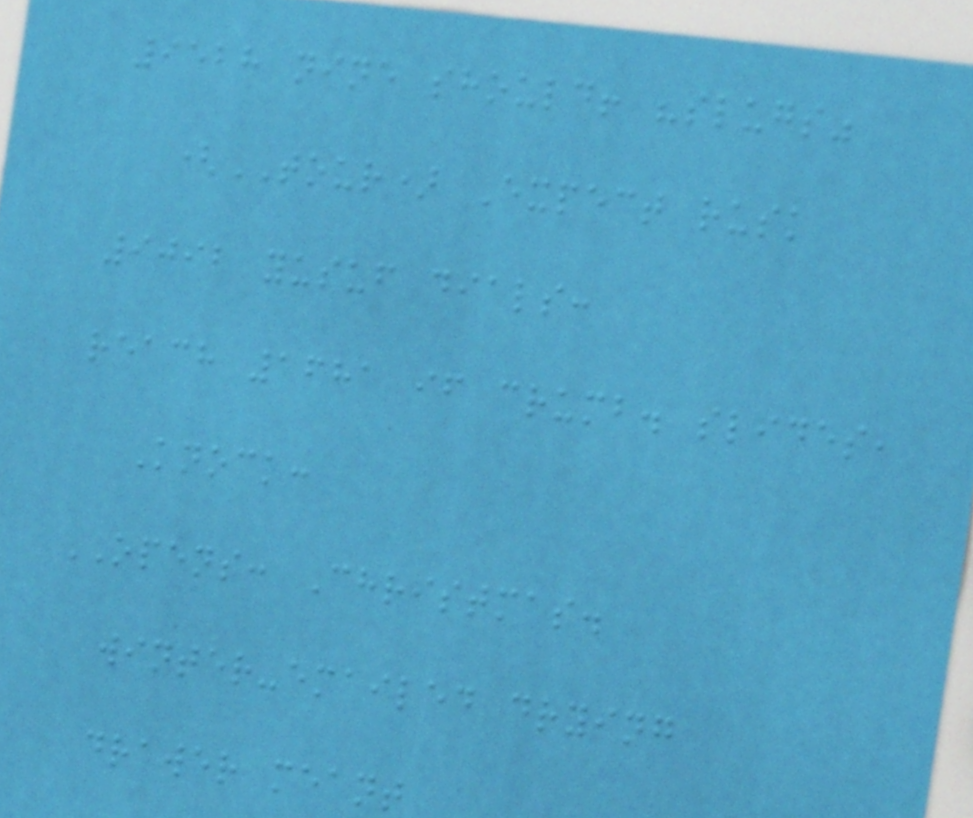9528 nine should! "slugs"
(TOUR) Expect rusk
9092 yusuf dials:
reach 1681 if crumb. slides,
Knock:
OPENS: Christmas.
winter-emailed drying
drawer meant
